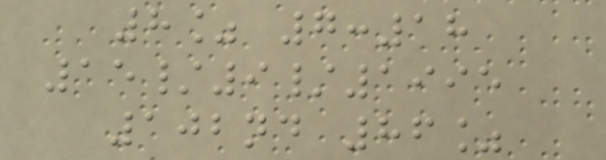8% 7:18
15/9/1995
102nd 86%
